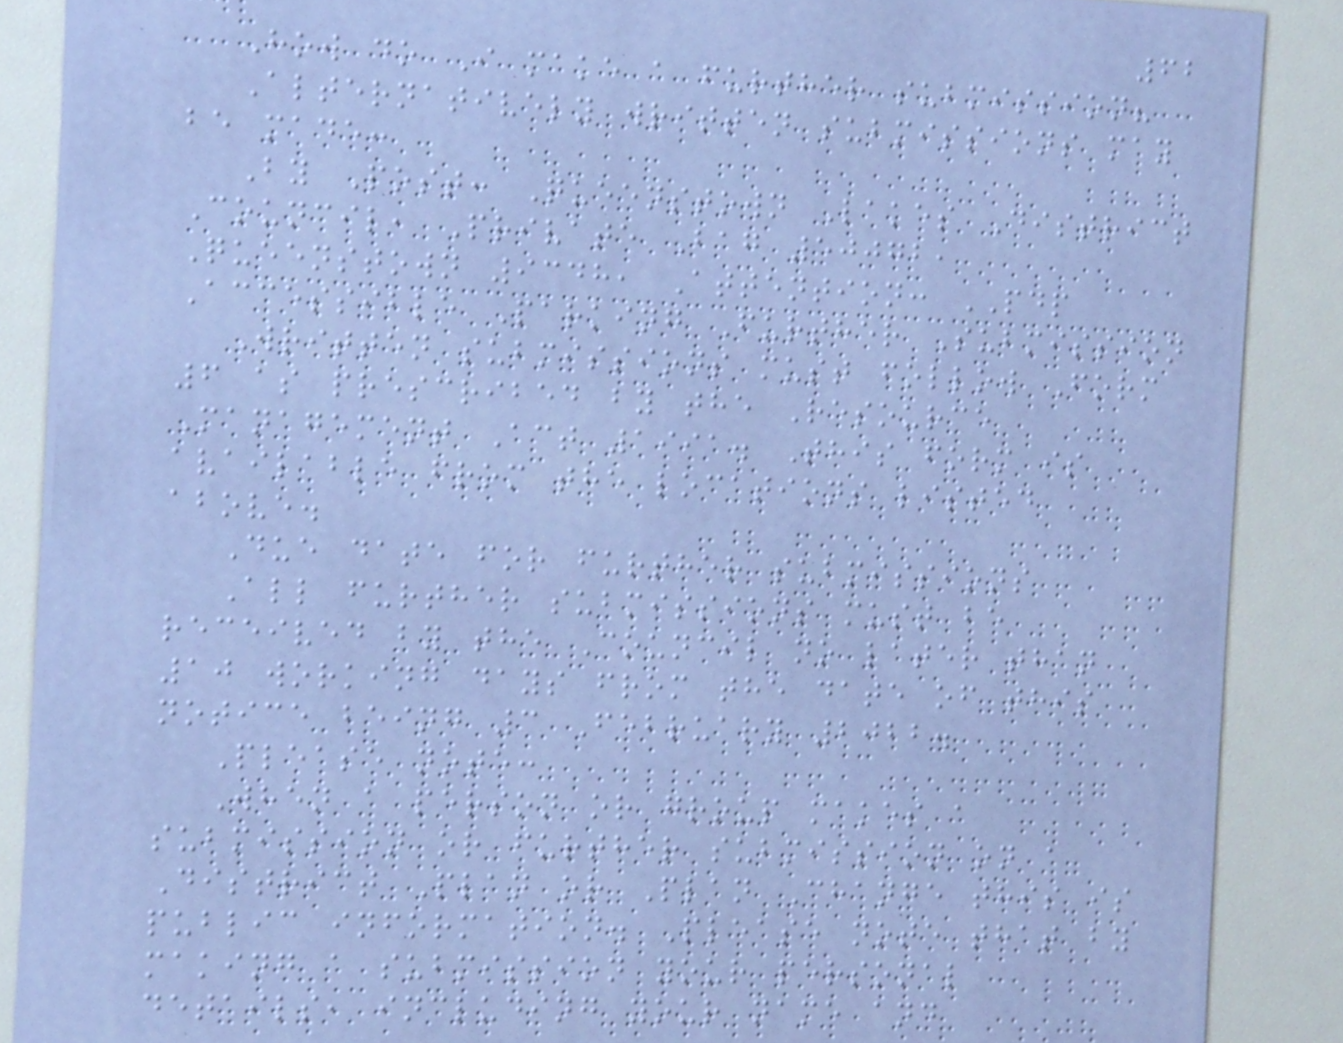62
How do I make a further submission?
Alternatively written submissions may
be made:
By Post: Queenstown Lakes District
Council, Private Bag 50072,
Queenstown 9348, Attention: PDP
Accessible Parking Further Submission
Written submissions must follow Form
6 as prescribed by the Resource
Management Act 1991. This form is
available from the locations listed
above.
Due date for further submissions
All further submissions must be
received by the Council no later than
10 working days from the date of this
notice being 3 February 2022.
Please note:
When a person or group makes a
submission or further submission on a
District Plan or Plan Change this is
public information. Please note that by
making a submission your personal
details, including your name and
